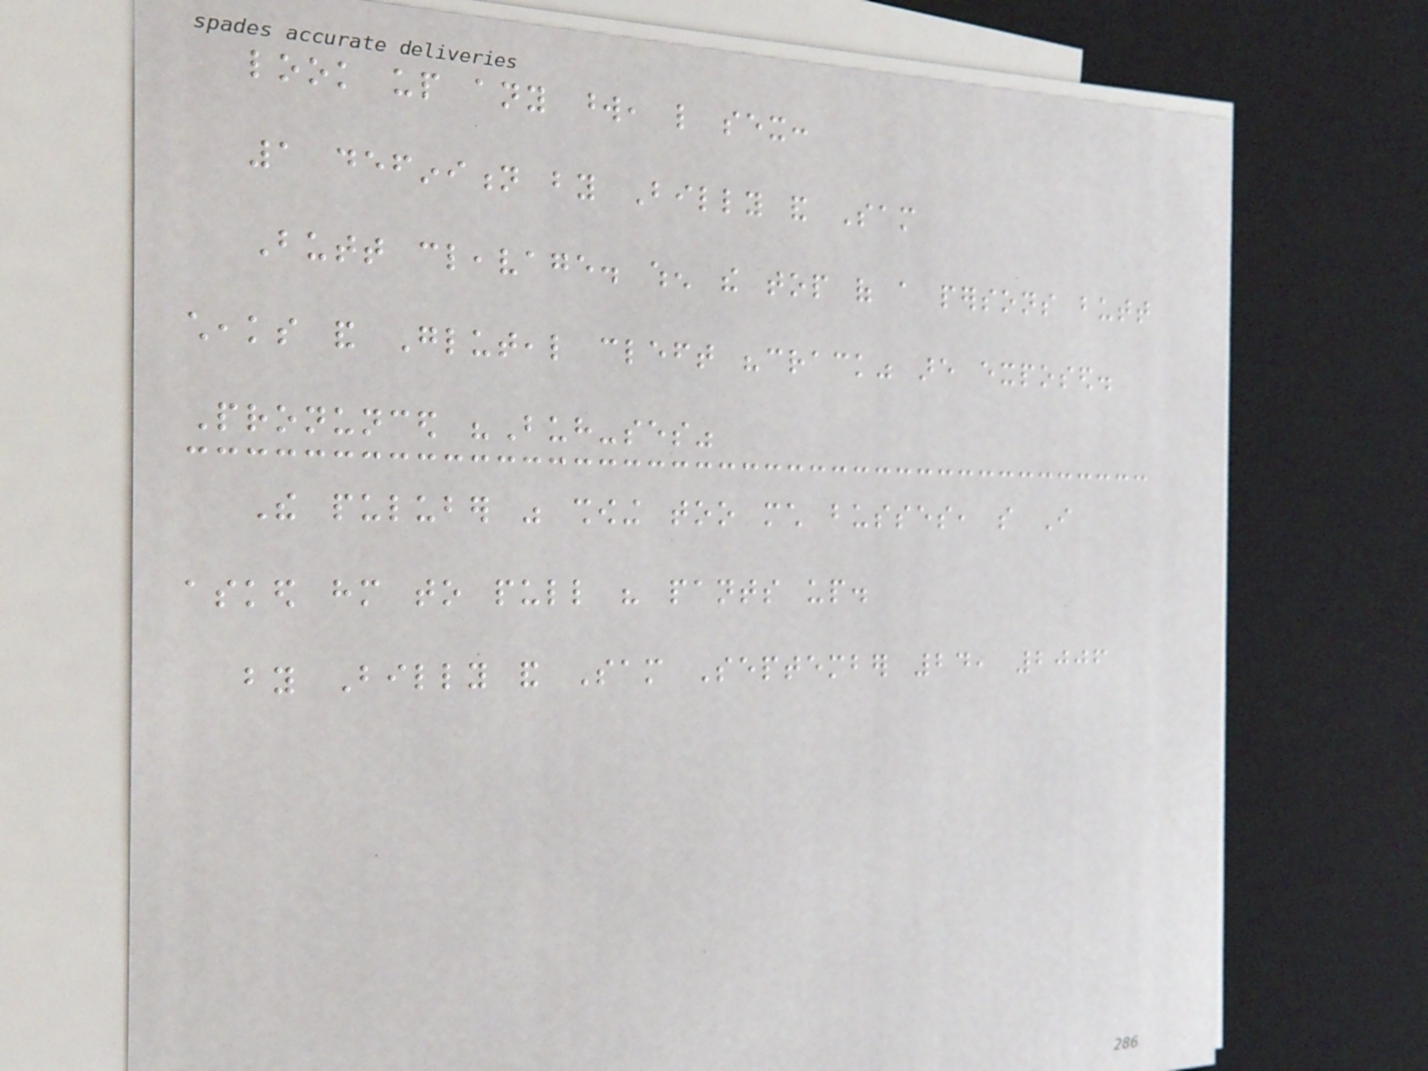look up any word, like sex:
1 definition by Billy and Sam
Butt cleavage. when the top of a persons butt
cheaks and Gluteal cleft "crack" are exposed.
Pronunced "Buh-ses"
The puluber was showing too much busses, so I
asked him to pull his pants up.
by Billy and Sam September 24, 2006
